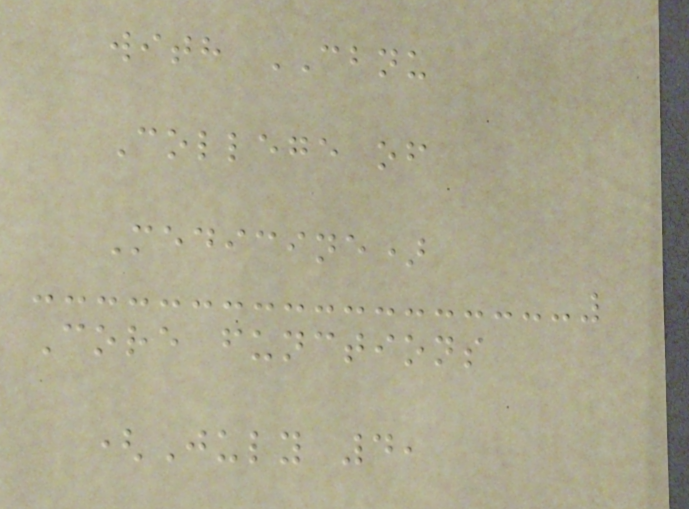with CBNU
College of
Medicine)
Core functions
(July 4,
